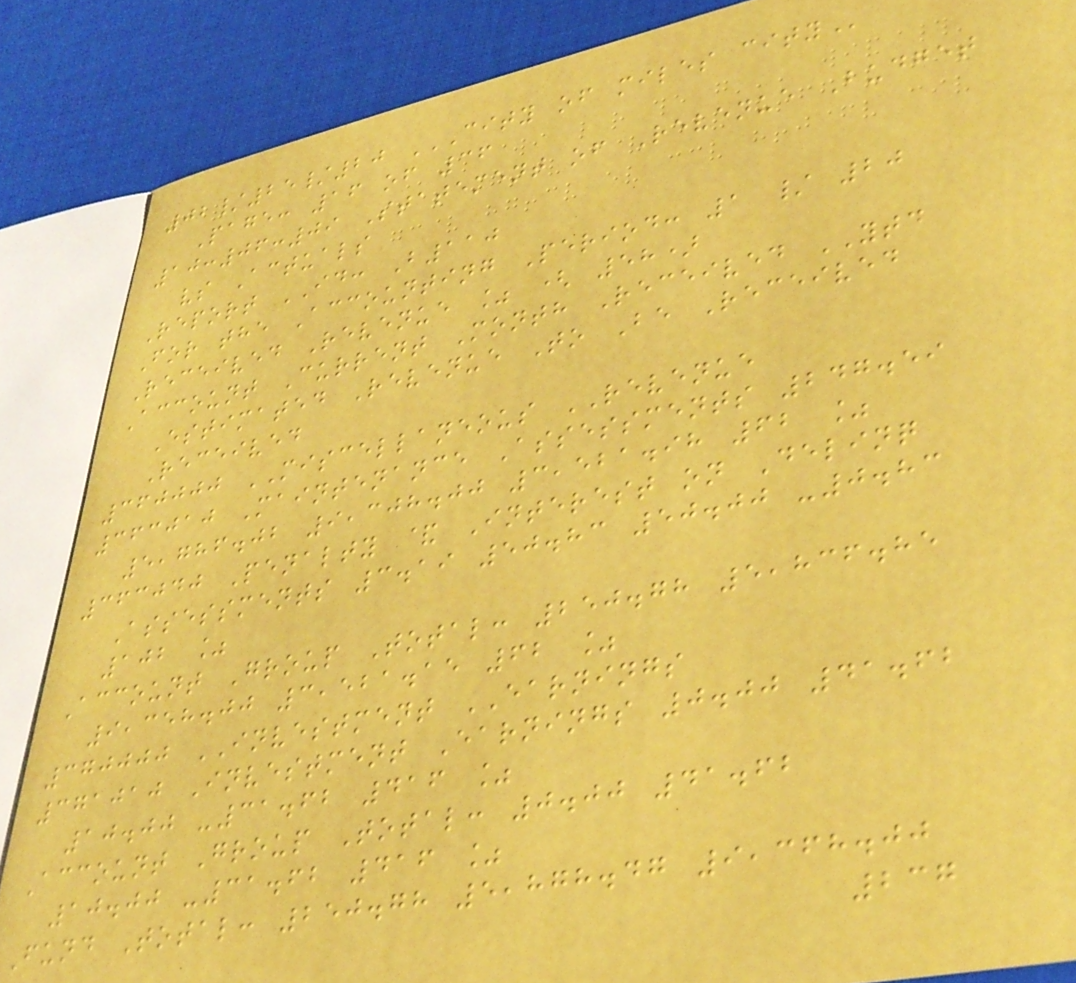02/25/20 CITY OF MILES CITY
Page: 16 of 36
10:06:09 Statement of Revenue Budget
vs Actuals
Report ID: B110
For the Accounting Period: 1 / 20
Received Revenue % ( 58)
Account Current Month Received YTD
Estimated Revenue To Be Received
Received
360000 MISCELLANEOUS REVENUE
363010 Maintenance Assessments 247.59
5,786.02 9,308.00 3,521.98 62 %
363040 Penalty & Interest on Delinq
Assessments 3.19 50.83 50.00 -0.83
102 %
Account Group Total: 250.78 5,836.85
9,358.00 3,521.15 62 %
370000 INVESTMENT EARNINGS
371010 Investment Earnings 0.00 41.62
10.00 -31.62 416 %
Account Group Total: 0.00 41.62
10.00 -31.62 416 %
Fund Total: 250.78 5,878.47 9,368.00
237
